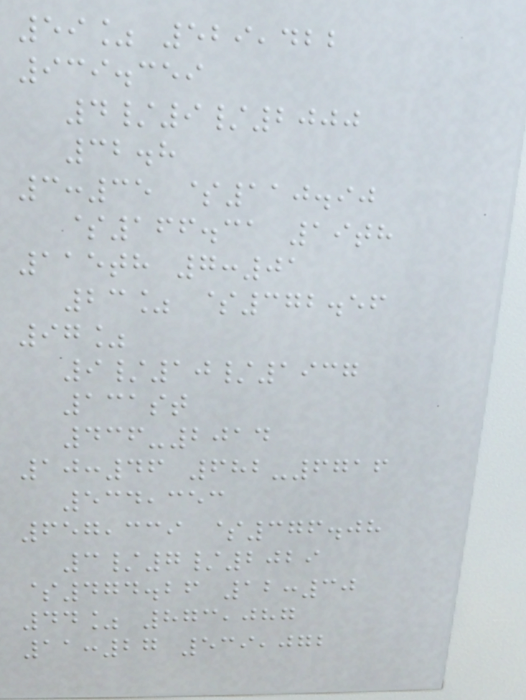59% 529,422
939.359
4/9/2000
32.8
3:35 $110.90
$166.31 19th
115th 7:01
23% $372.56
97%
9/10/1937
131st
436-2014
10:46 682-6716
534,353
657,339 $376.08
3/7/2029
$474.26 12:30
44% 873,087
11:27 539,072
